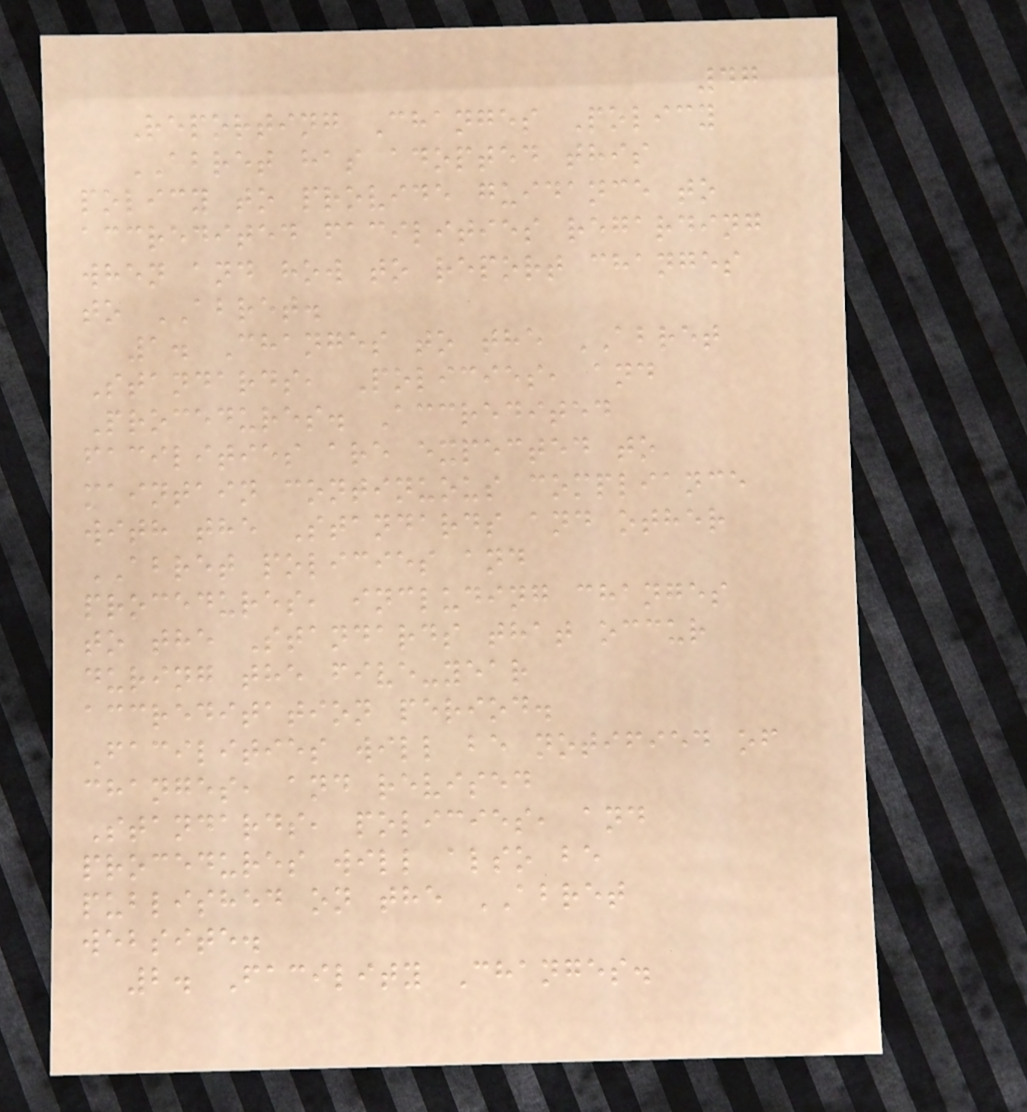47
Reporting Changes Policy
ABRET has adopted this
policy to provide guidance to
accredited facilities regarding
when and how to report changes
to ABRET.
1. Changes to the ABRET
Standards, Policies, and
Procedures. Accredited
facilities are expected to
maintain continuous compliance
with the Standards and other
ABRET policies and
procedures, including changes
to the Standards that occur
during the five-year
accreditation period.
Facilities will be notified of
changes, and revised
Standards, policies, and
procedures will also be
published on the ABRET
website.
2. Facility Changes.
